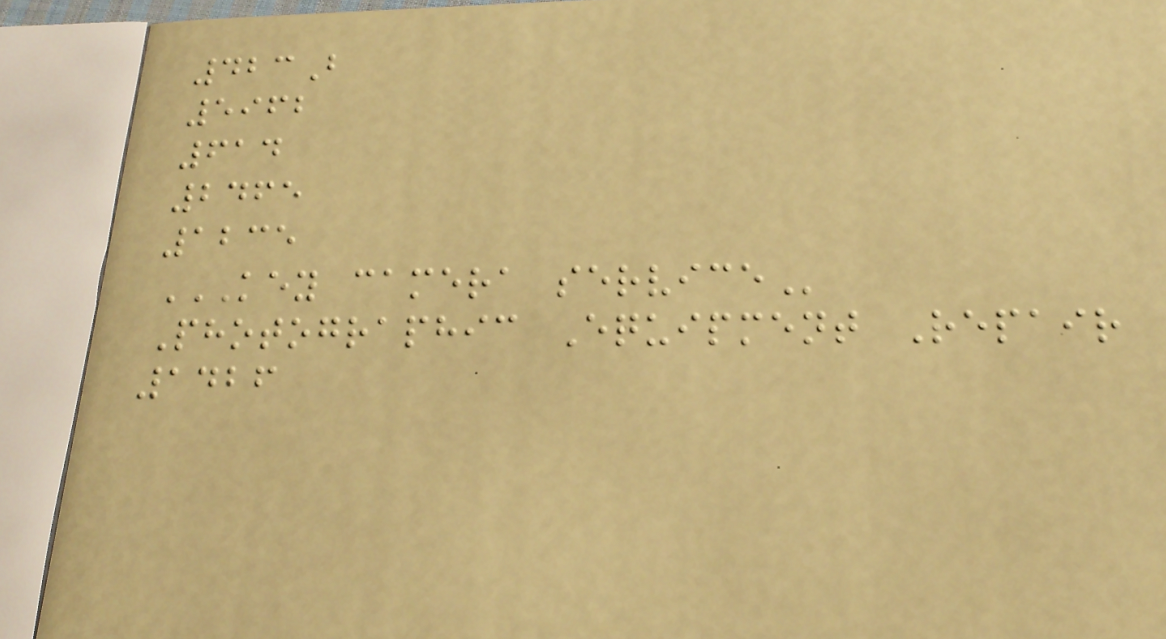423B
5962
614
2465
1235
KEY CAMERA SERVICE
Photographic Equipment Repair
1426
